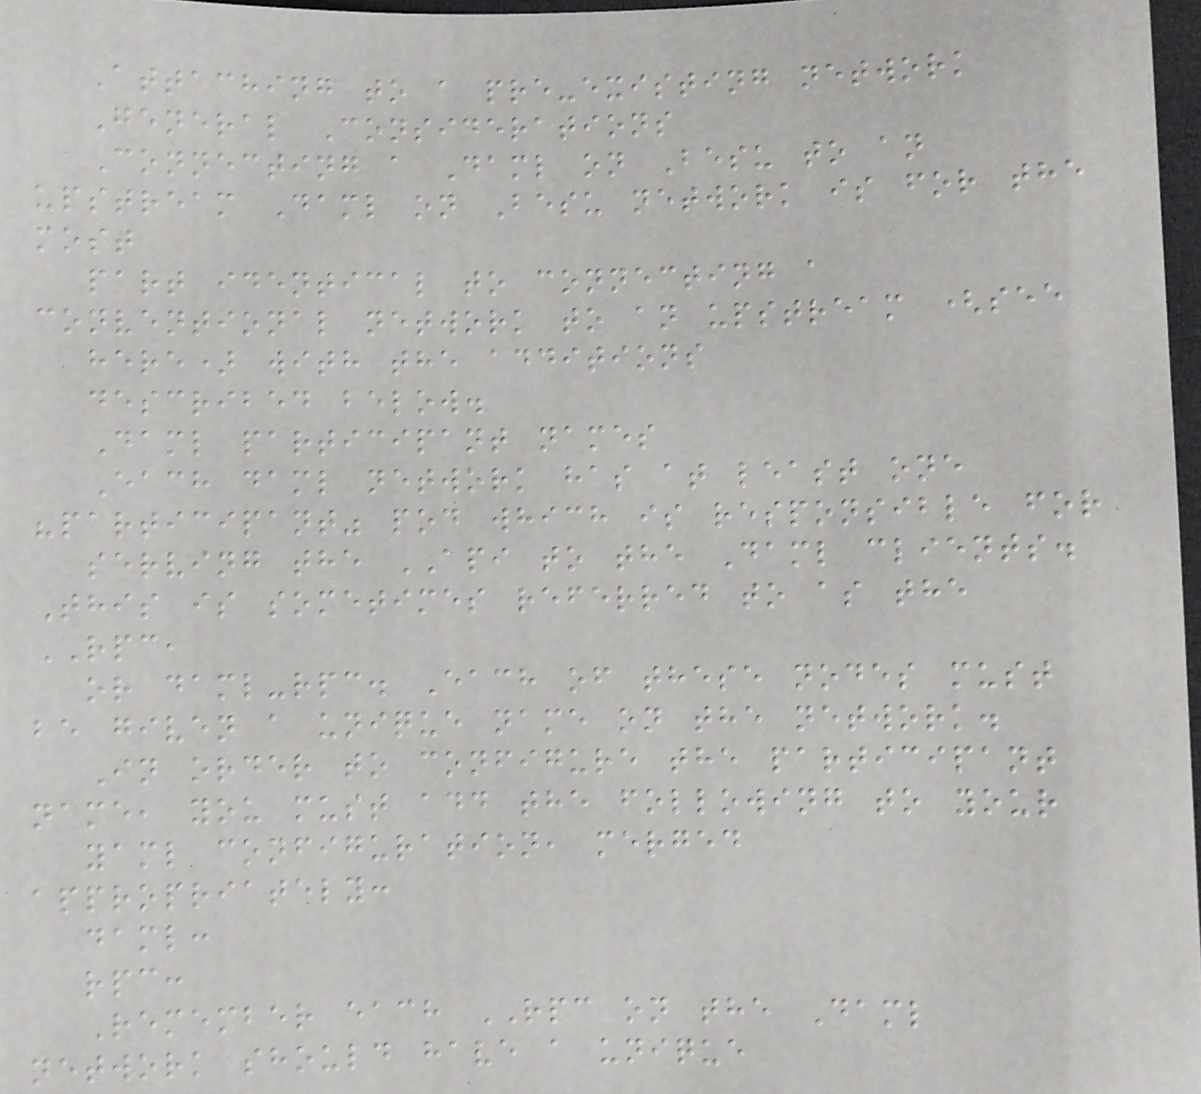Attaching to a pre-existing network
General Considerations
Connecting a Daml on Besu to an
upstream Daml on Besu network is for the
most
part identical to connecting a
conventional network to an upstream (see
here) with the additions
described below.
Daml participant names
Each daml network has at least one
"participant" pod which is responsible for
serving the API to the Daml clients.
This is sometimes referred to as the
RPC,
or daml-rpc. Each of these nodes must
be given a unique name on the network.
In order to configure the participant
name, you must add the following to your
yaml configuration, merged
appropriately:
daml:
rpc:
Remember each RPC on the Daml
network should have a unique
